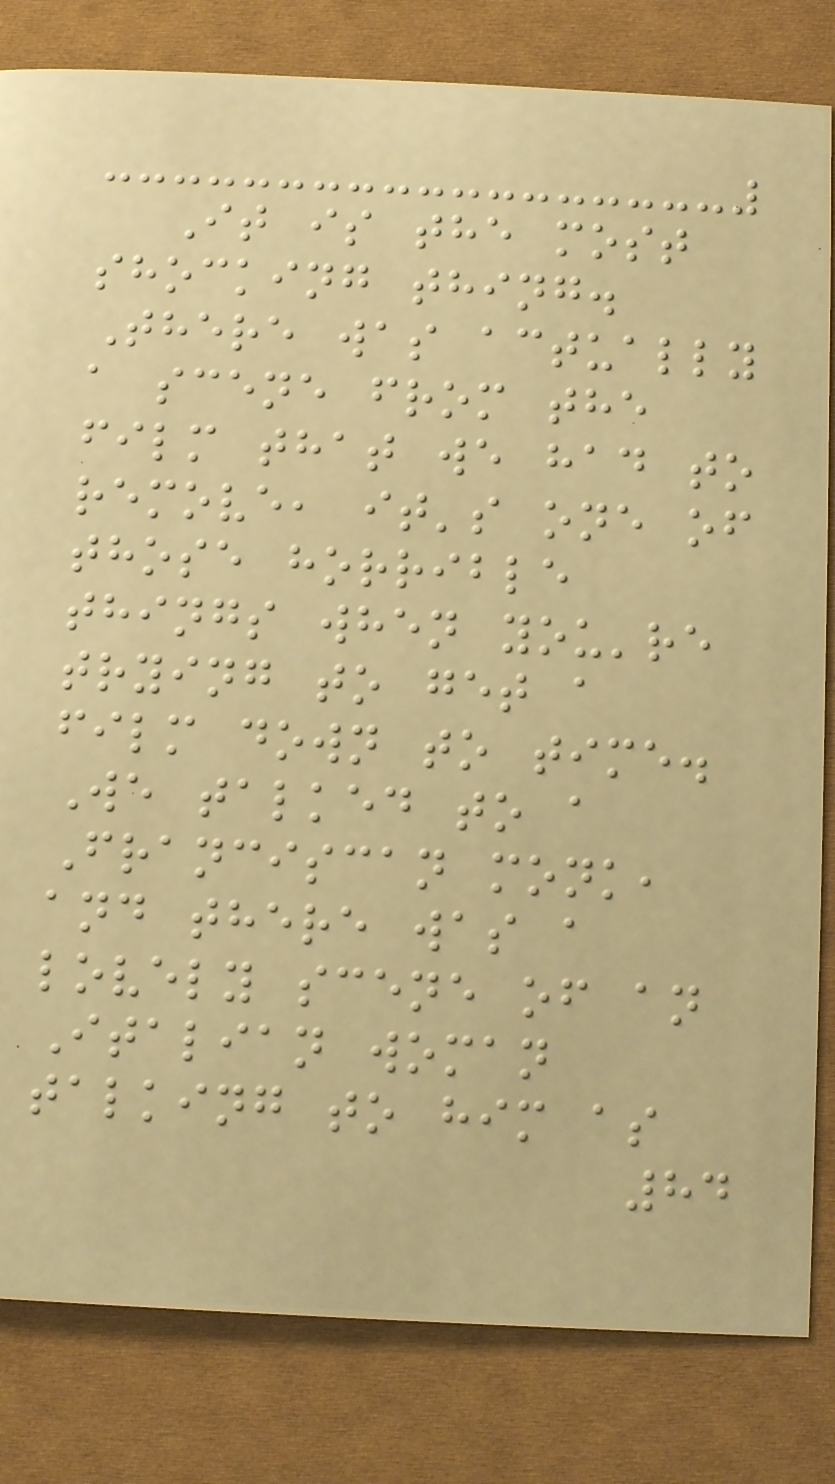It is the most
shocking thing.
There was actually
a scene from the
film that we had to
remove, it's one of
those horrible
things when you're
trying to get a
film down to time.
We talked to a
Franciscan monk,
and there was a
lovely scene of an
Italian woman
talking to him as
84
